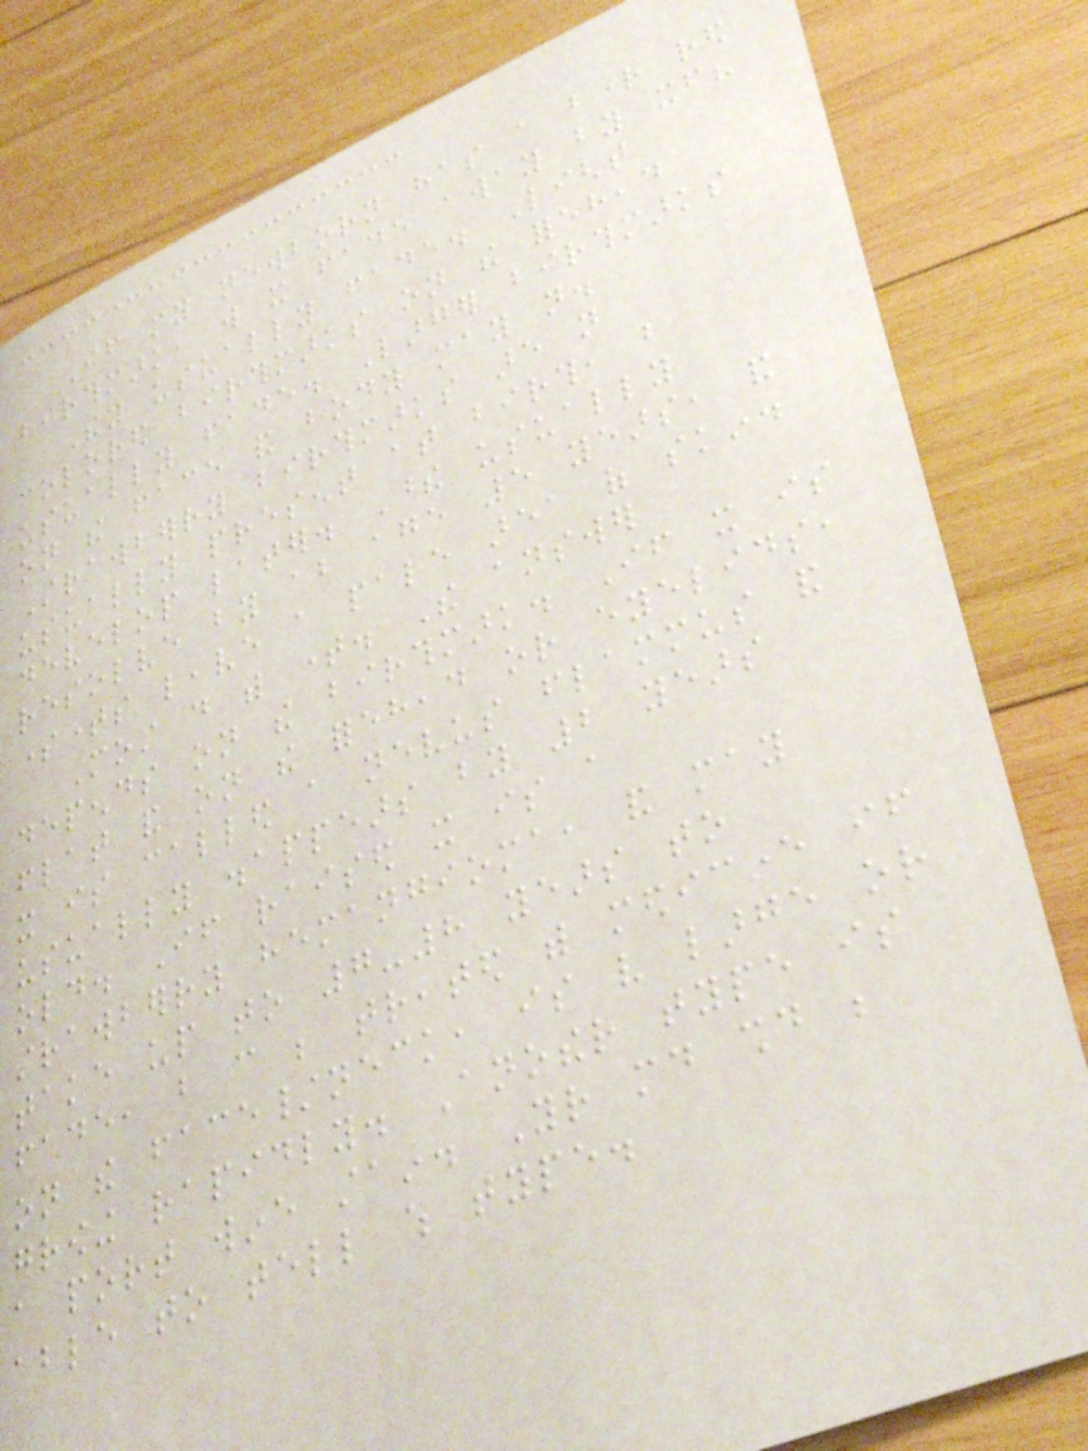If my newborn has a bright red
birthmark, will it fade away by itself?
They usually fade. Light
colored birthmarks on the forehead
usually fade. Larger birthmarks
on the face and body may not.
Strawberry birthmarks are not
usually present at birth, but
develop later. These usually
resolve by about age 5 years, and
sometimes leave a pale area of skin.
Most do with time. The answer
depends on the birthmark. If it is
flat and on the forehead or eyelids,
it is called a nevus flammus and
usually disappears by 2 years
old. If raised it is a
strawberry hemangioma, and may
take up to 7-8 years to
fade, but can be treated with medicine if
on the face/neck, is very large or
growing rapidly. Another type is
a port wine stain. Your md should be
able to tell which type.
